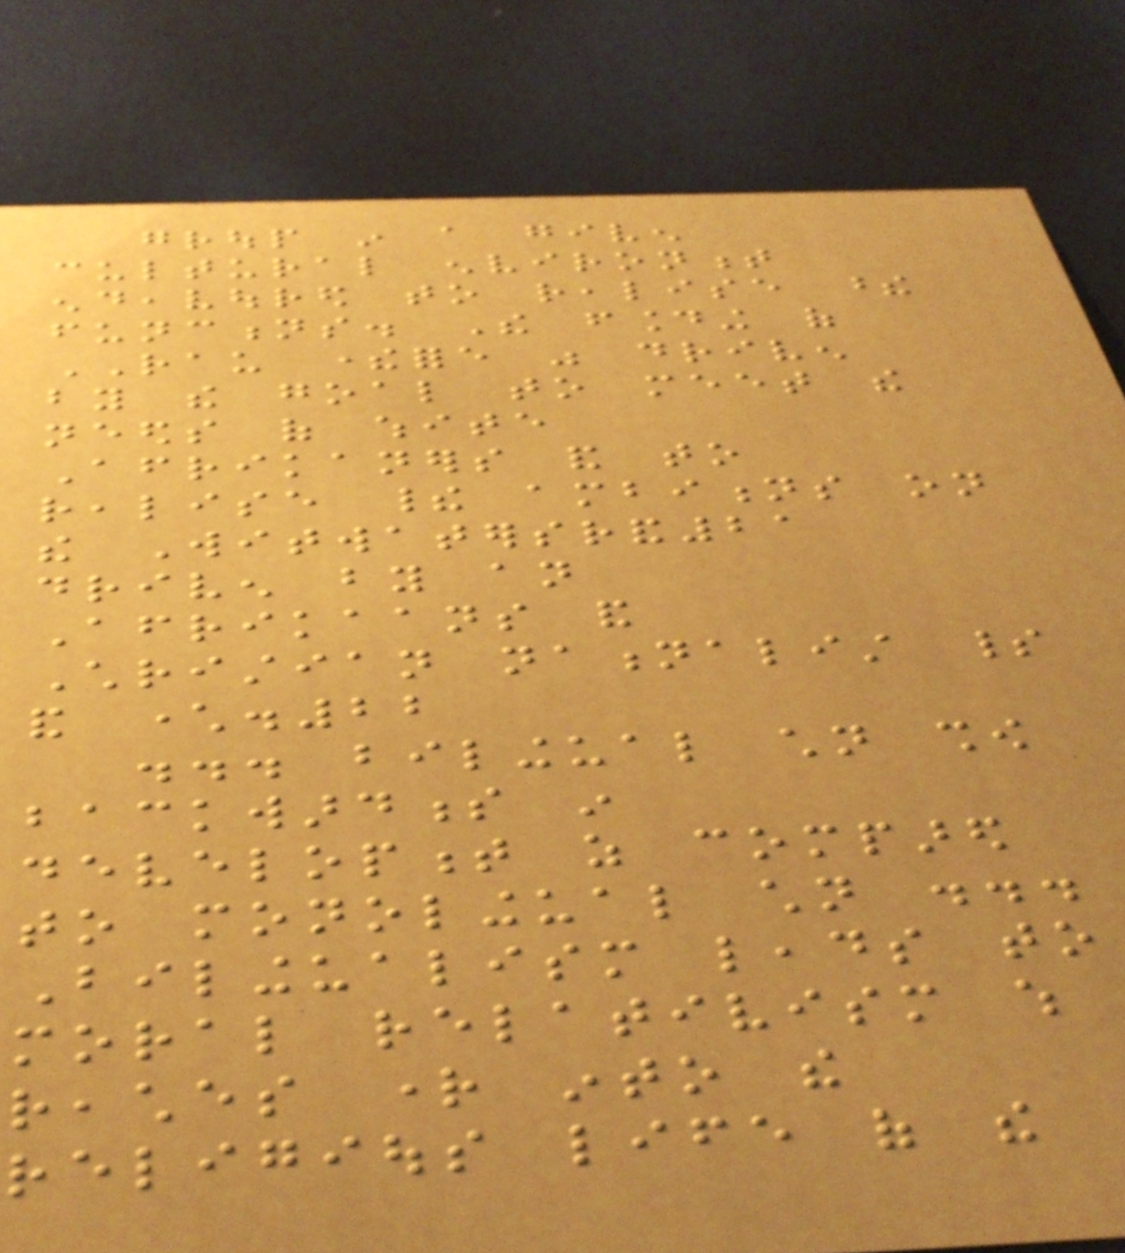group in a given
cultural environment
endeavoured to realise these
functions. The founding of
RAU therefore was driven
by the goal to meet the
needs of white
Afrikaners and to
realise their ambitions on
the Witwatersrand21
driven by an
Afrikaans and
Christian nationalist spirit
and character.22
... bilingual children show
backwardness in
development as compared
to monolingual children ...
Bilingualism leads to
moral relativism which
reaches right into the
religious life of the
